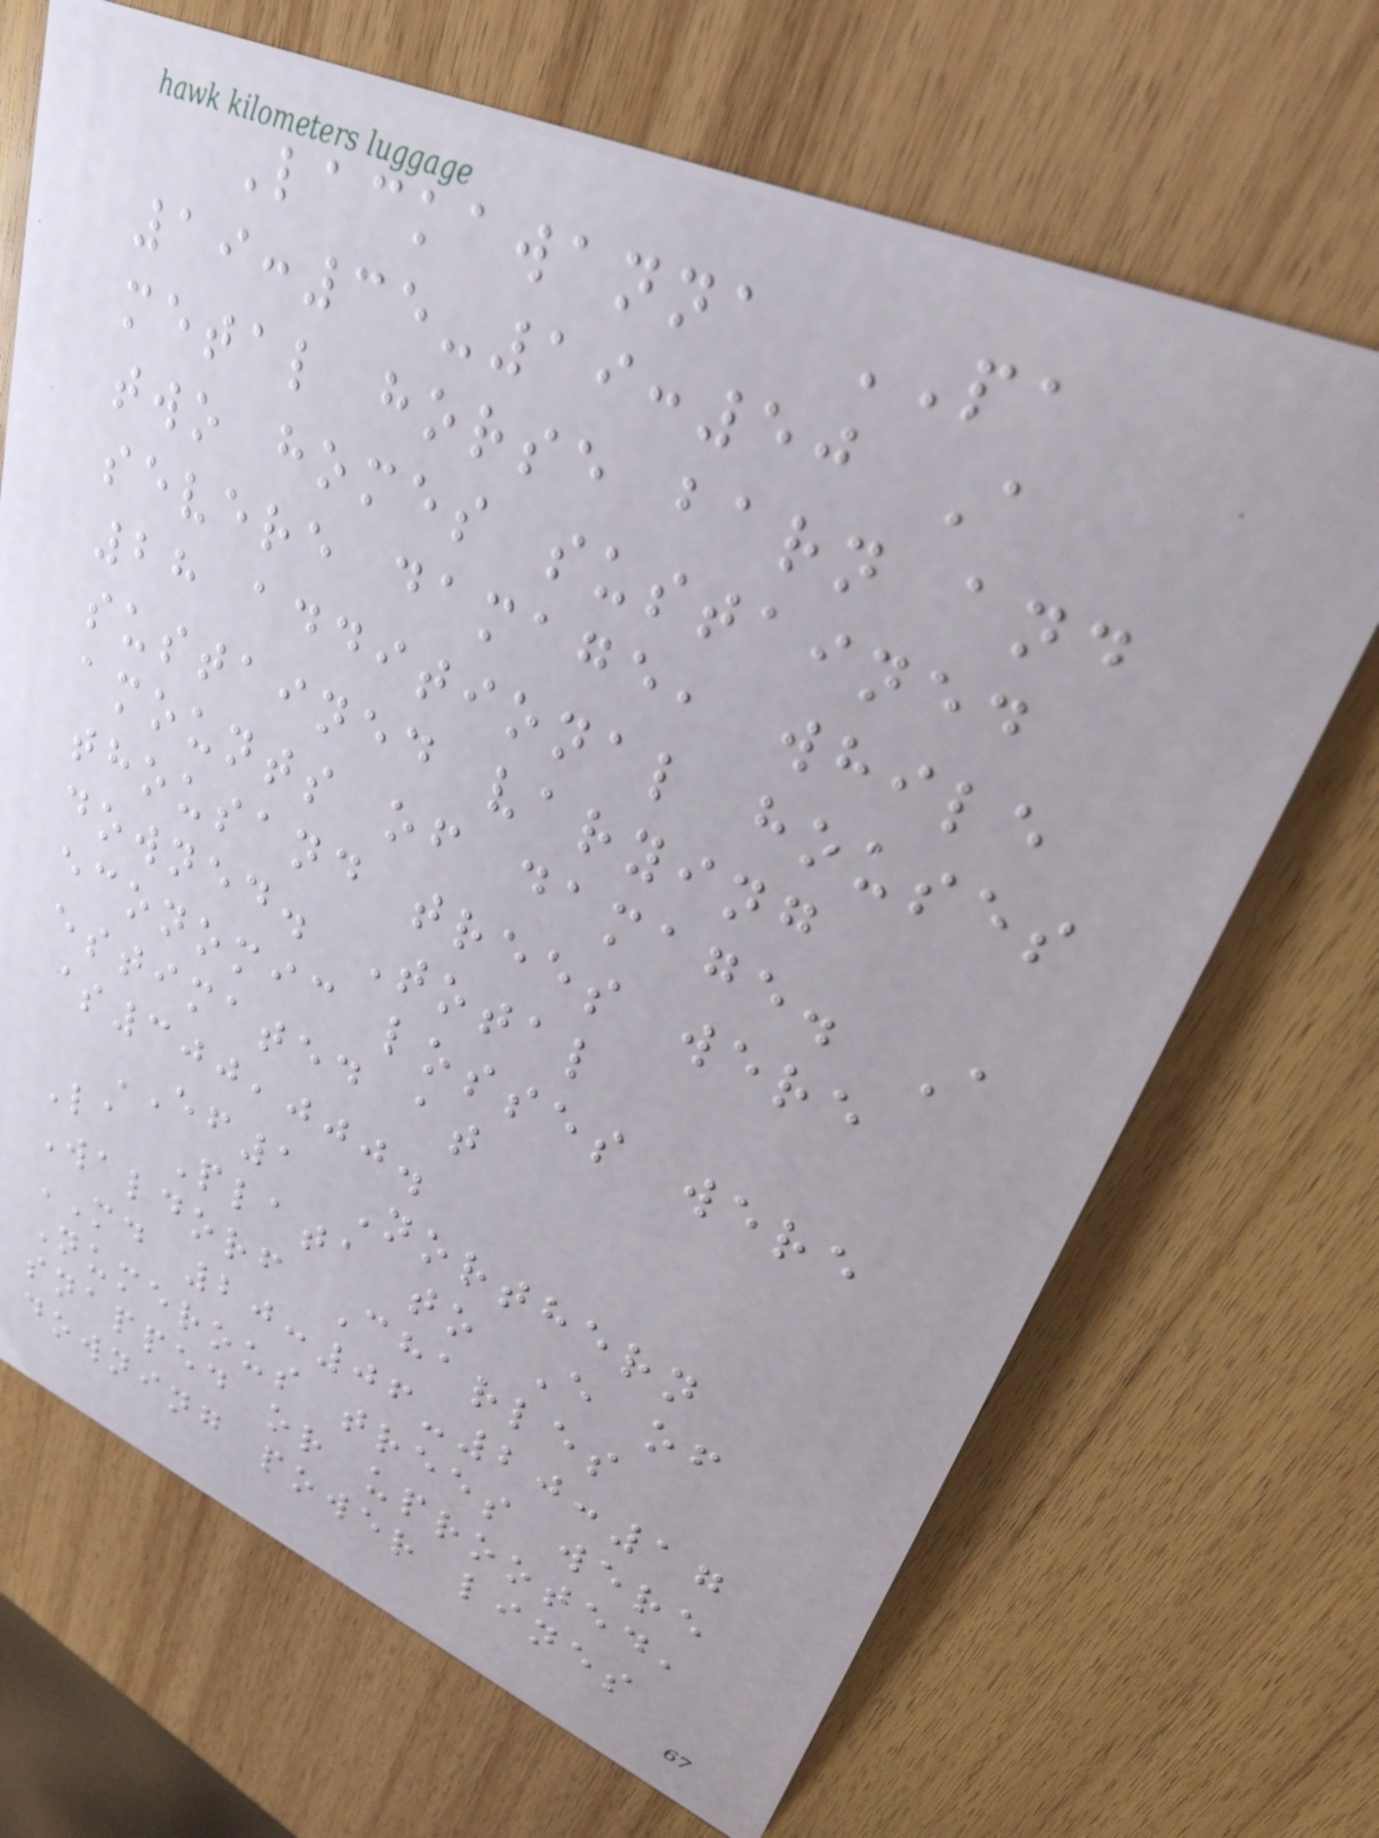Lackawanna PA
19:35-19:50 A
metal horse barn and
two homes sustained
severe damage, while
28 additional houses
sustained varying
amounts of damage. A
thousand trees were
downed. Total
economic losses were
estimated at
$300,000.
EF1 Northern
La Plata to E of
Waldorf Charles
MD 20:06-20:17
Numerous trees were
snapped or uprooted,
downing power lines
